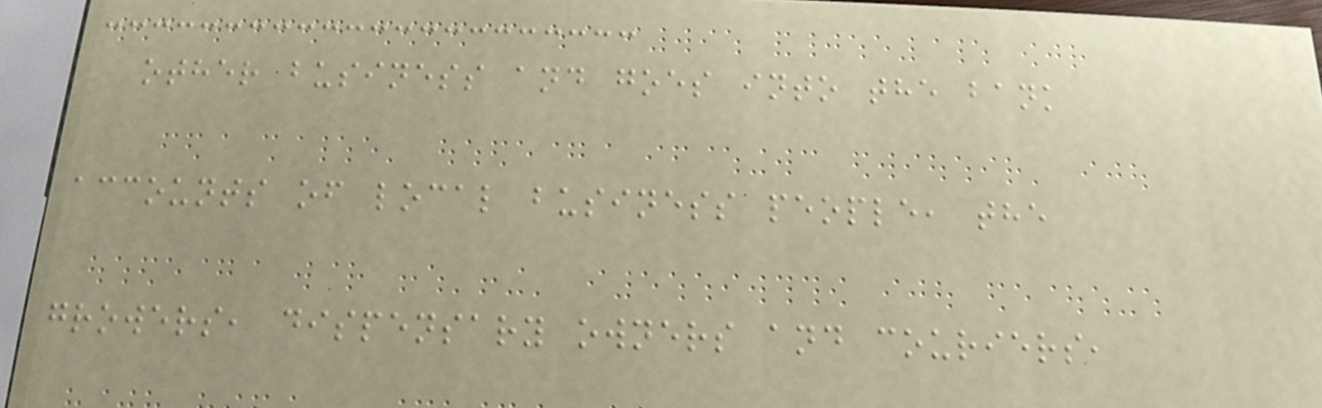other business and goes into the bank
accounts of local business people, the
growers, dispensary owners and couriers,
